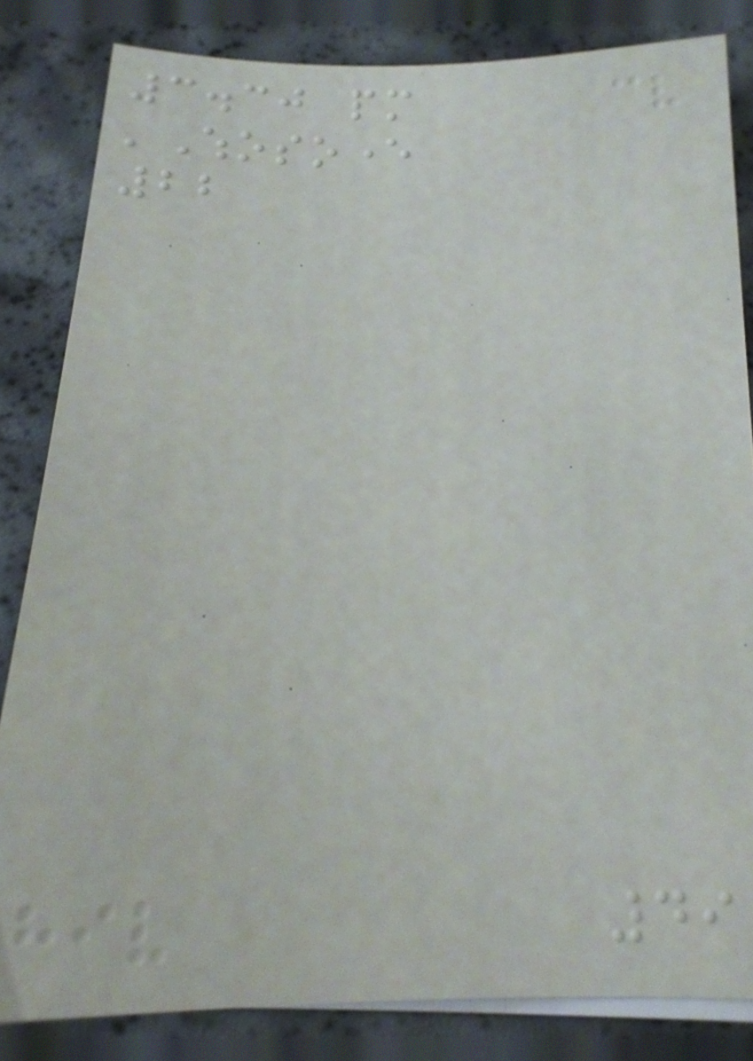3.30 pm
'Whosoever
22
49
